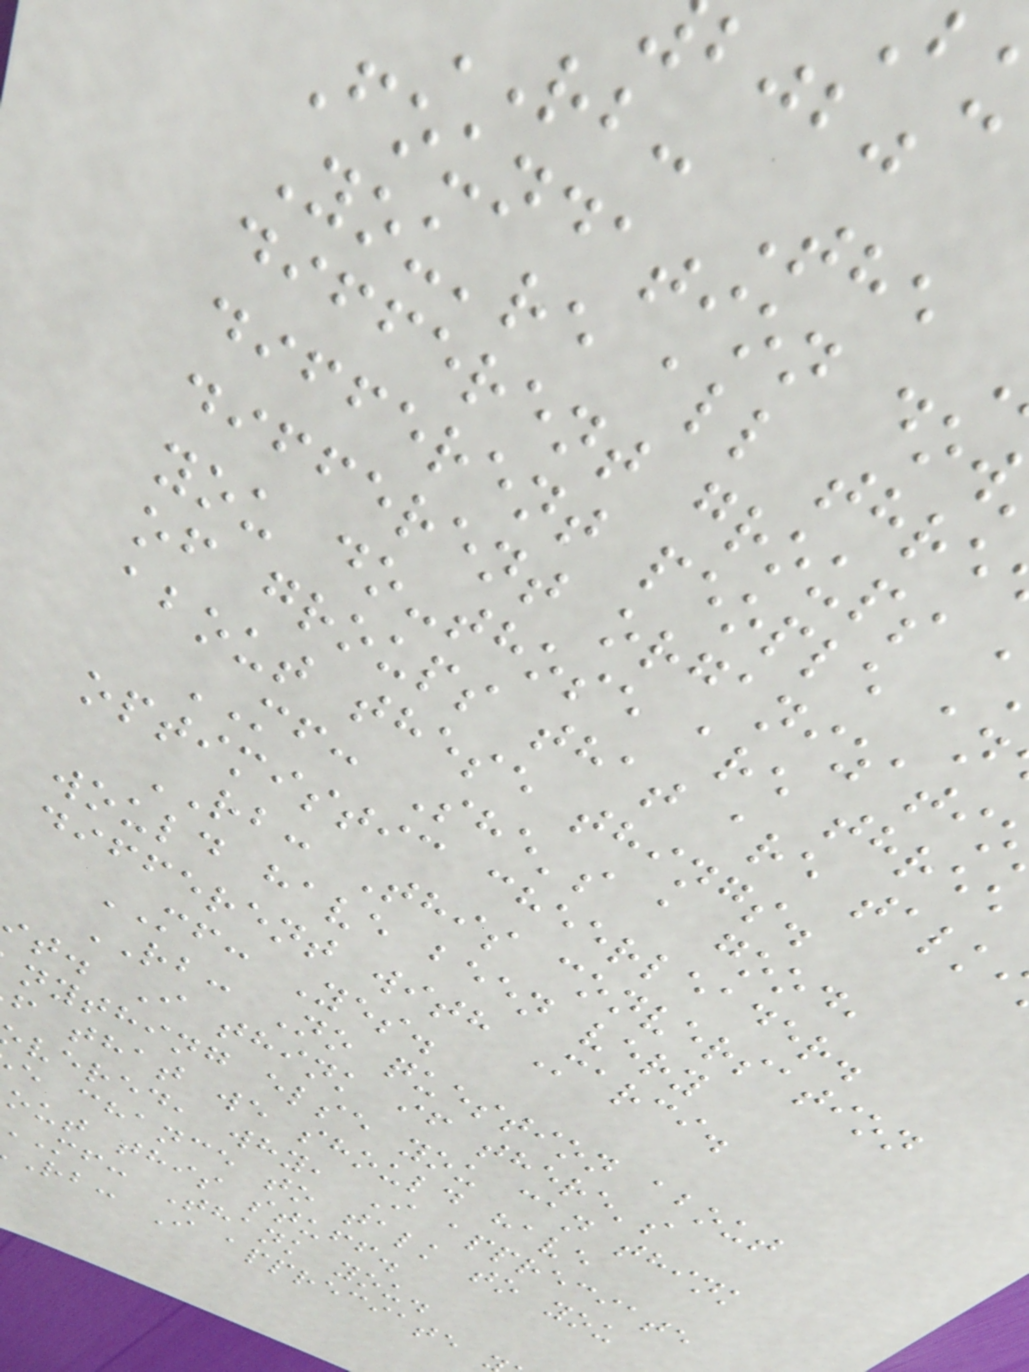bjbj
rb: The
Foundation dow
You're all thre
different groups a
different people an
different organizati
you do-those are three
of groups that are talk
about these things.
MF: She's a good,
optimistic cheerleader.
RB: This conversation
would have been very
different with Marci.
MF: Yes.
RB: No question about
t. I think if there's
nything else you can think
f that we should have
vered, why, I appreciate
e chance to talk to you
out this stuff.
mf: Thank you.
rb: I appreciate
